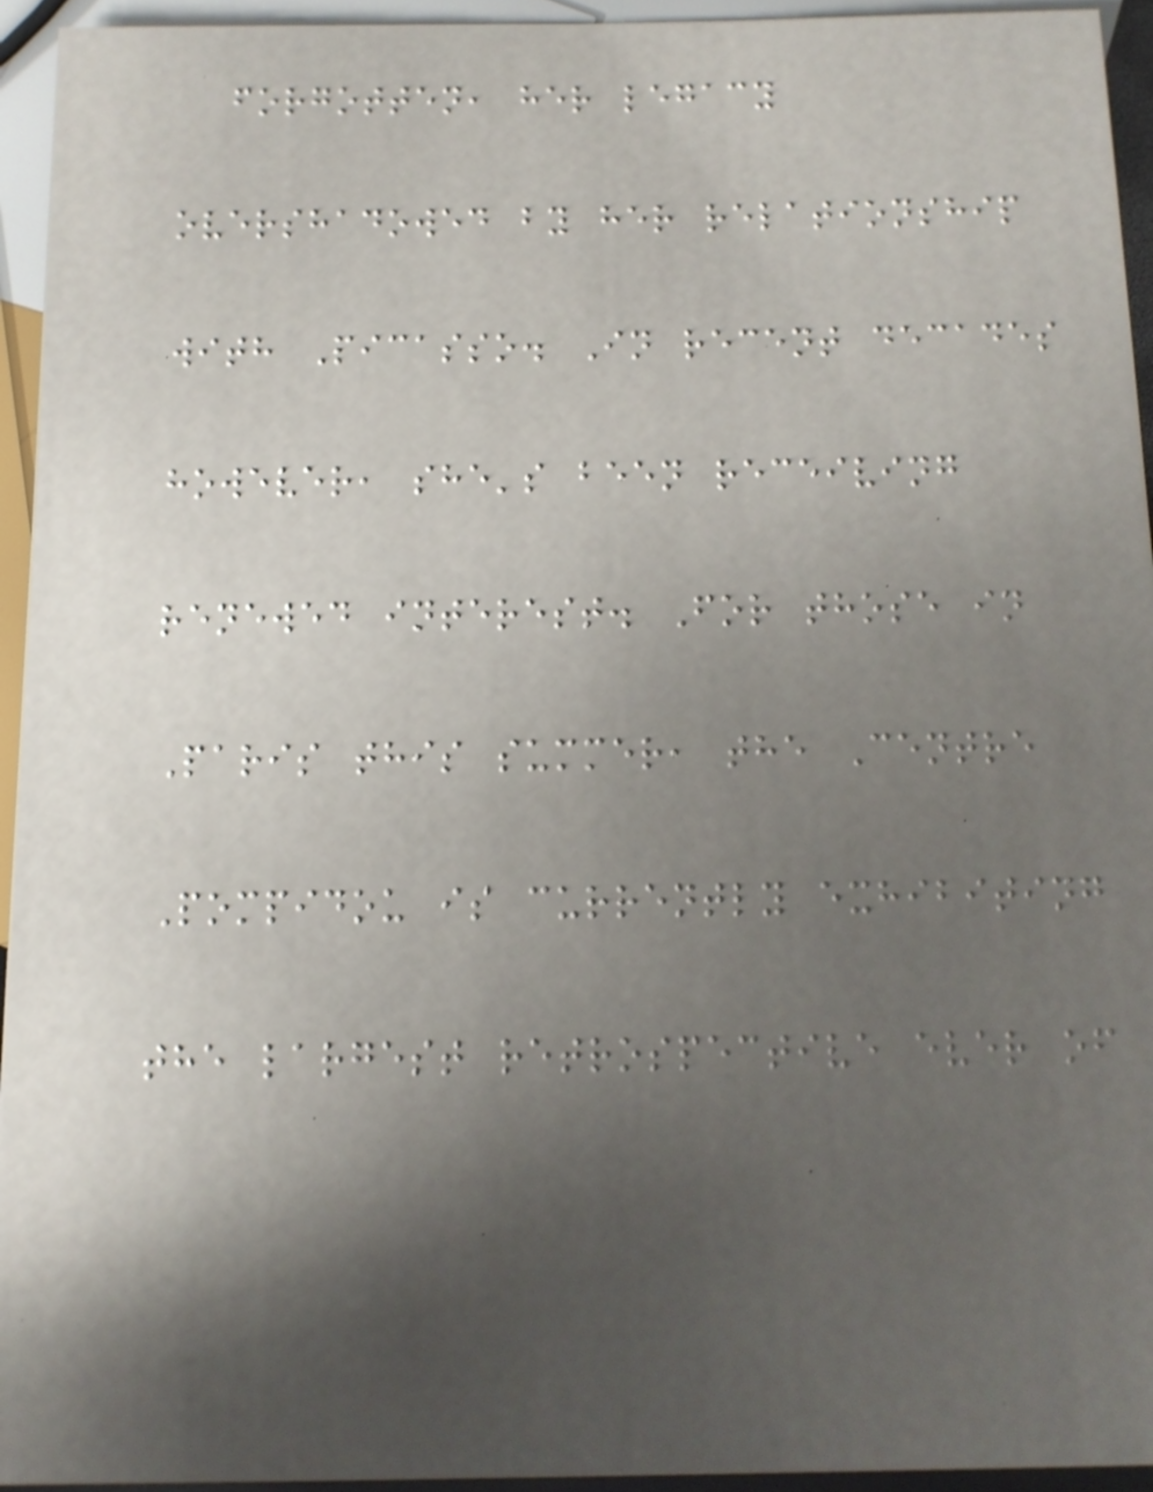forgotten, her legacy
overshadowed by her relationship
with Picasso. In recent decades
however, she's been receiving
renewed interest. For those in
Paris this summer, the Centre
Pompidou is currently exhibiting
the largest retrospective ever of
